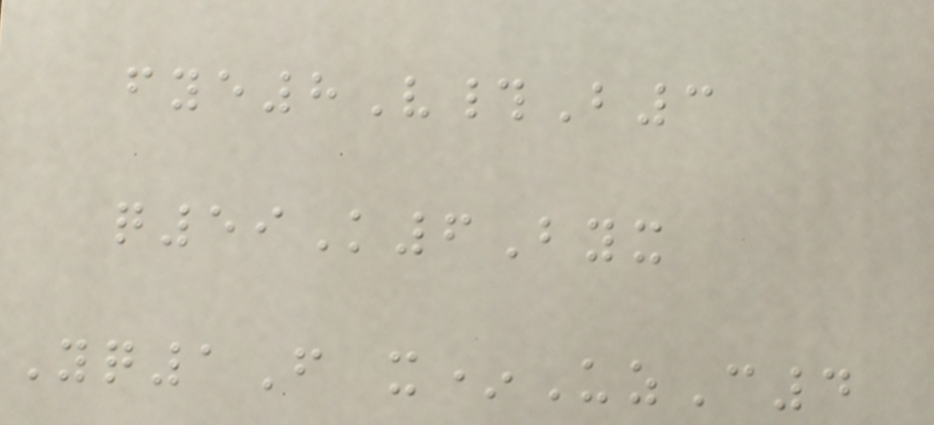fye8V#B3
q59K6Byx
Yq1F x*UzC4
